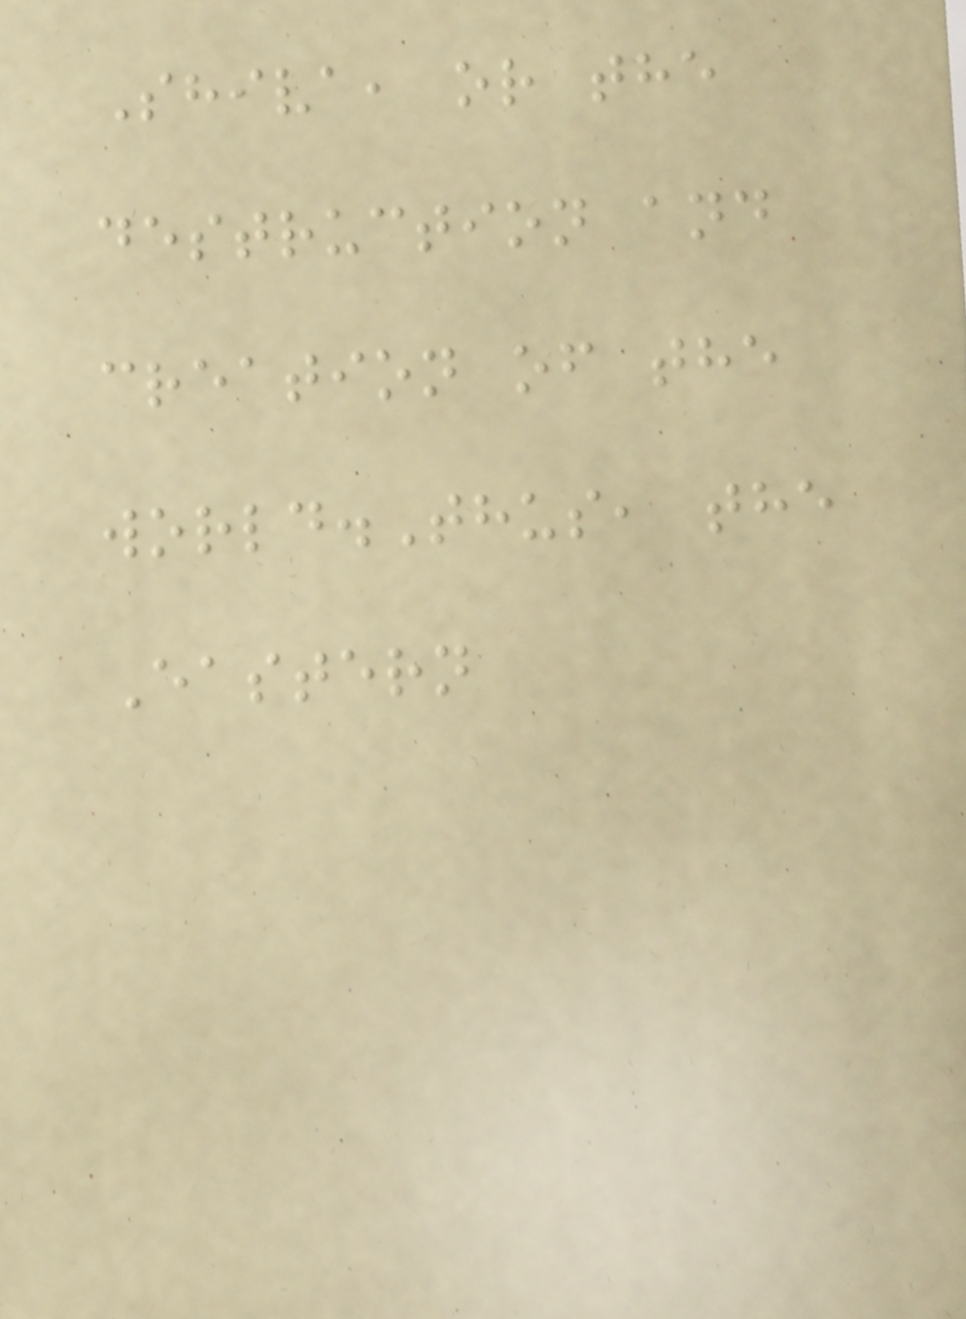Shiva, or the
destruction and
creation of the
world.Thus, the
Eastern
